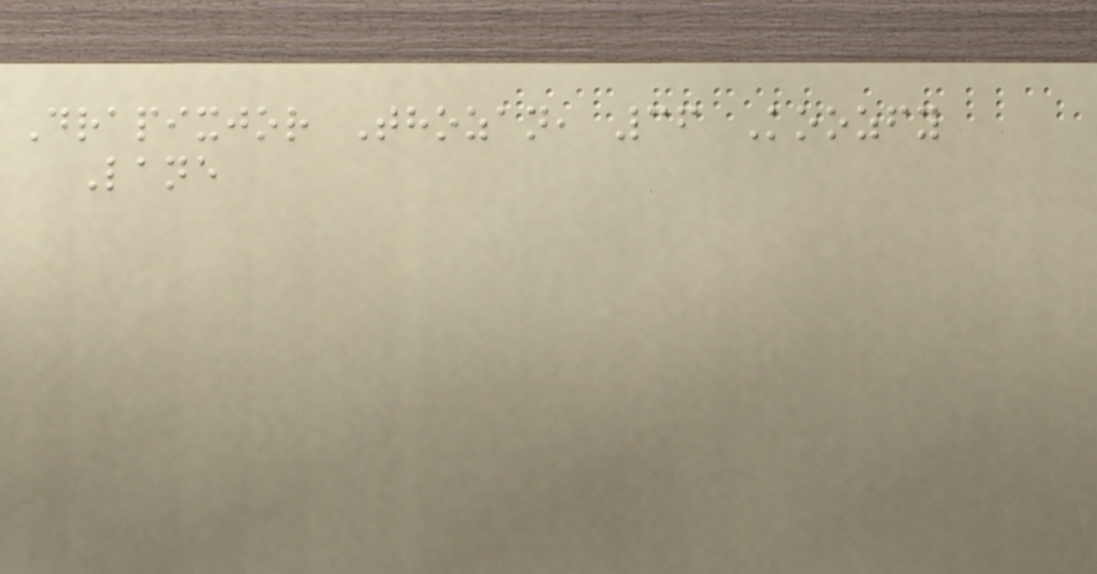Drapixjor Thozan, 36 Koozfy
Lane
